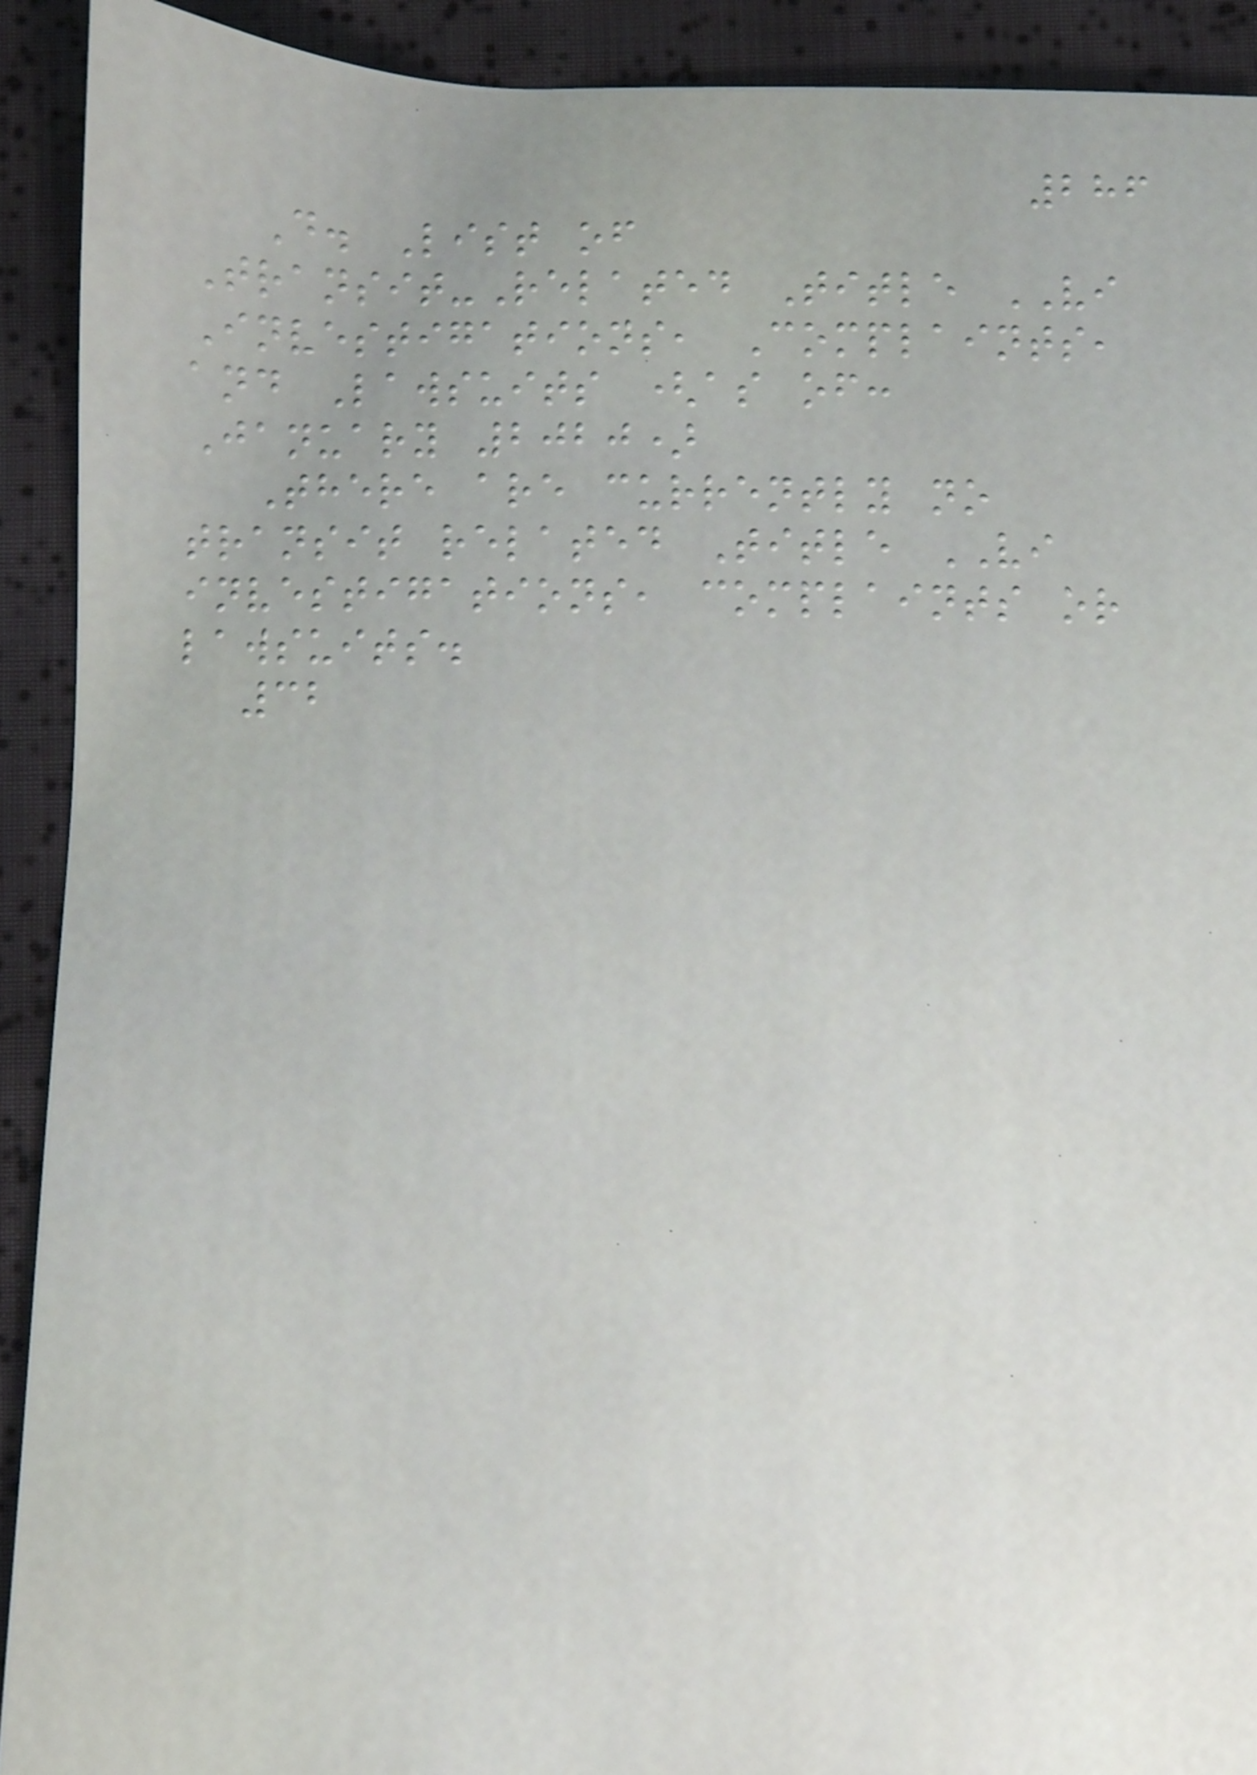286
D. List of
Transit-Related Title VI
Investigations, Complaints,
and Lawsuits (as of:
January 2020)
There are currently no
transit related Title VI
investigations, complaints or
lawsuits.
32
